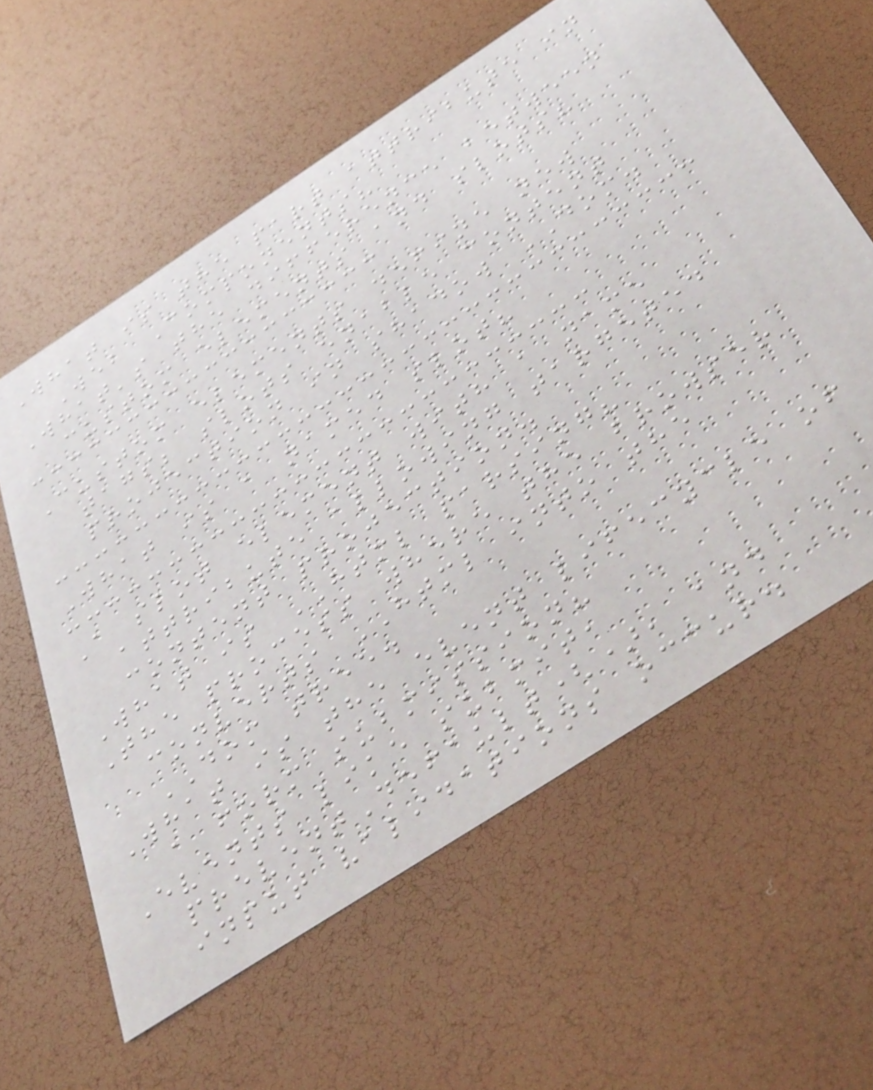What is the part attribute in
Web Components?
What's the difference between
custom elements and slots?
Custom elements define new
tags; slots enable content
projection in shadow DOM.
What is a named slot?
A slot element with a name
attribute allowing targeted
content projection.
What is HTML parsing?
The process where the browser
converts HTML into the
DOM tree.
What is the event lifecycle of
a form submission?
Events like submit,
preventDefault(), and
input validations occur.
